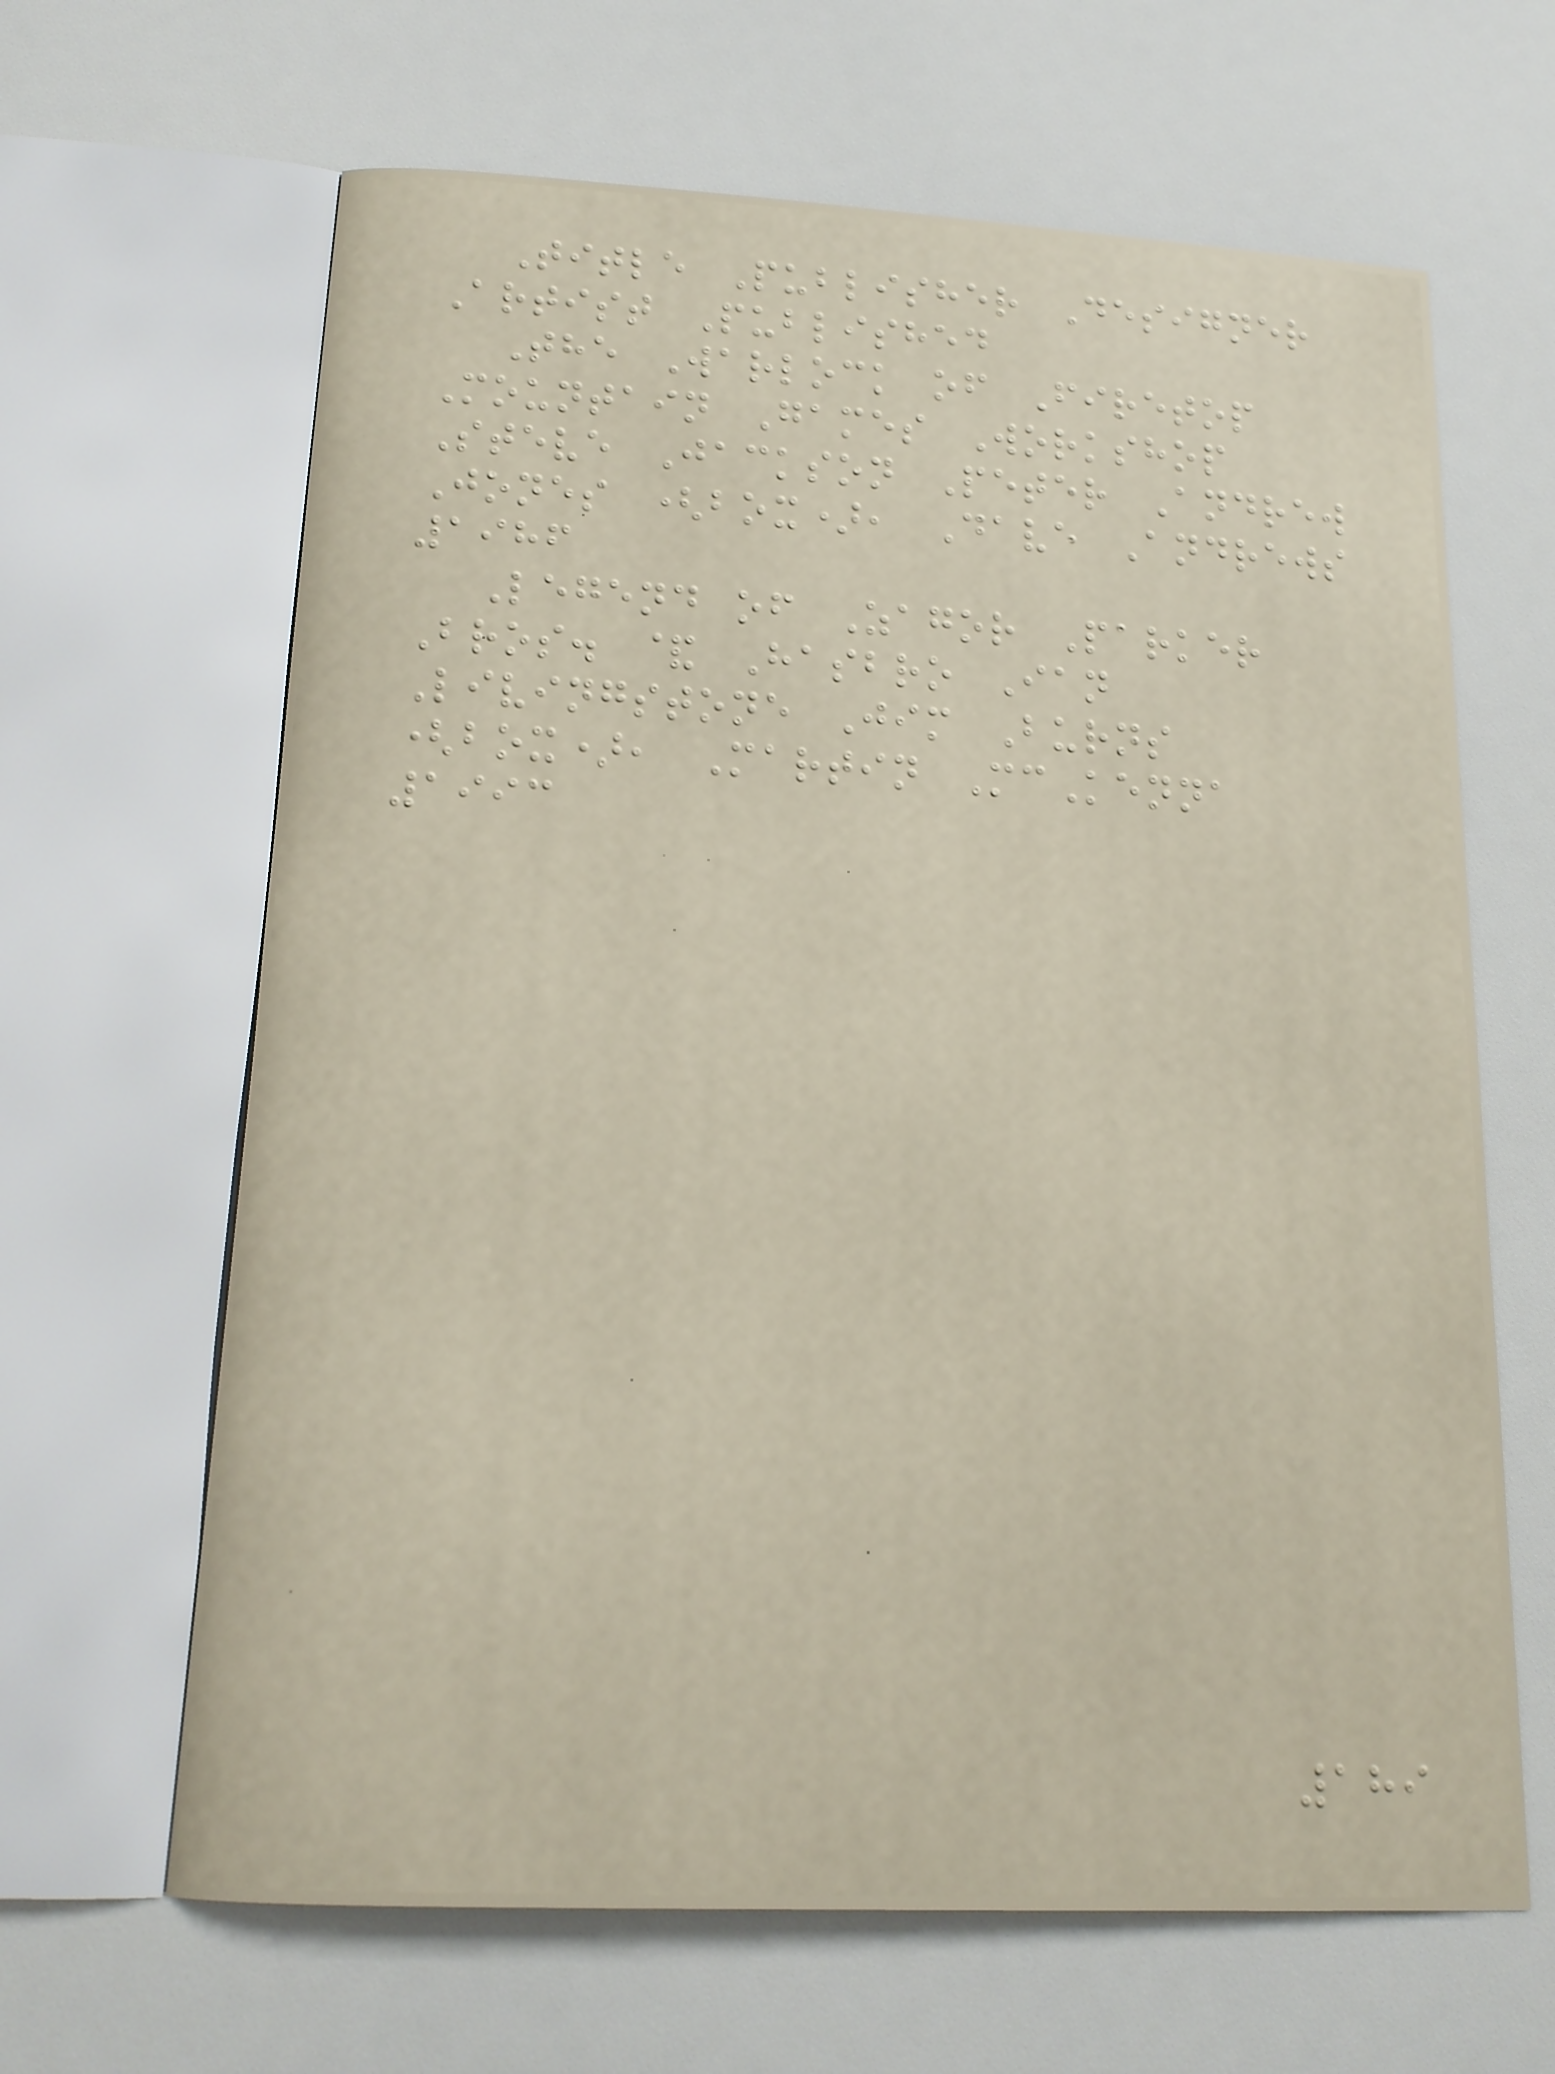Title Publisher Designer
Artist Published
The Warlock of Firetop
Mountain Games Workshop
Steve Jackson Peter Andrew
Jones (box), Dave Andrews
1986
Legend of Zagor Parker
Bros. & Hasbro Ian
Livingstone Jim Burns
(box), Martin McKenna
1993
189
